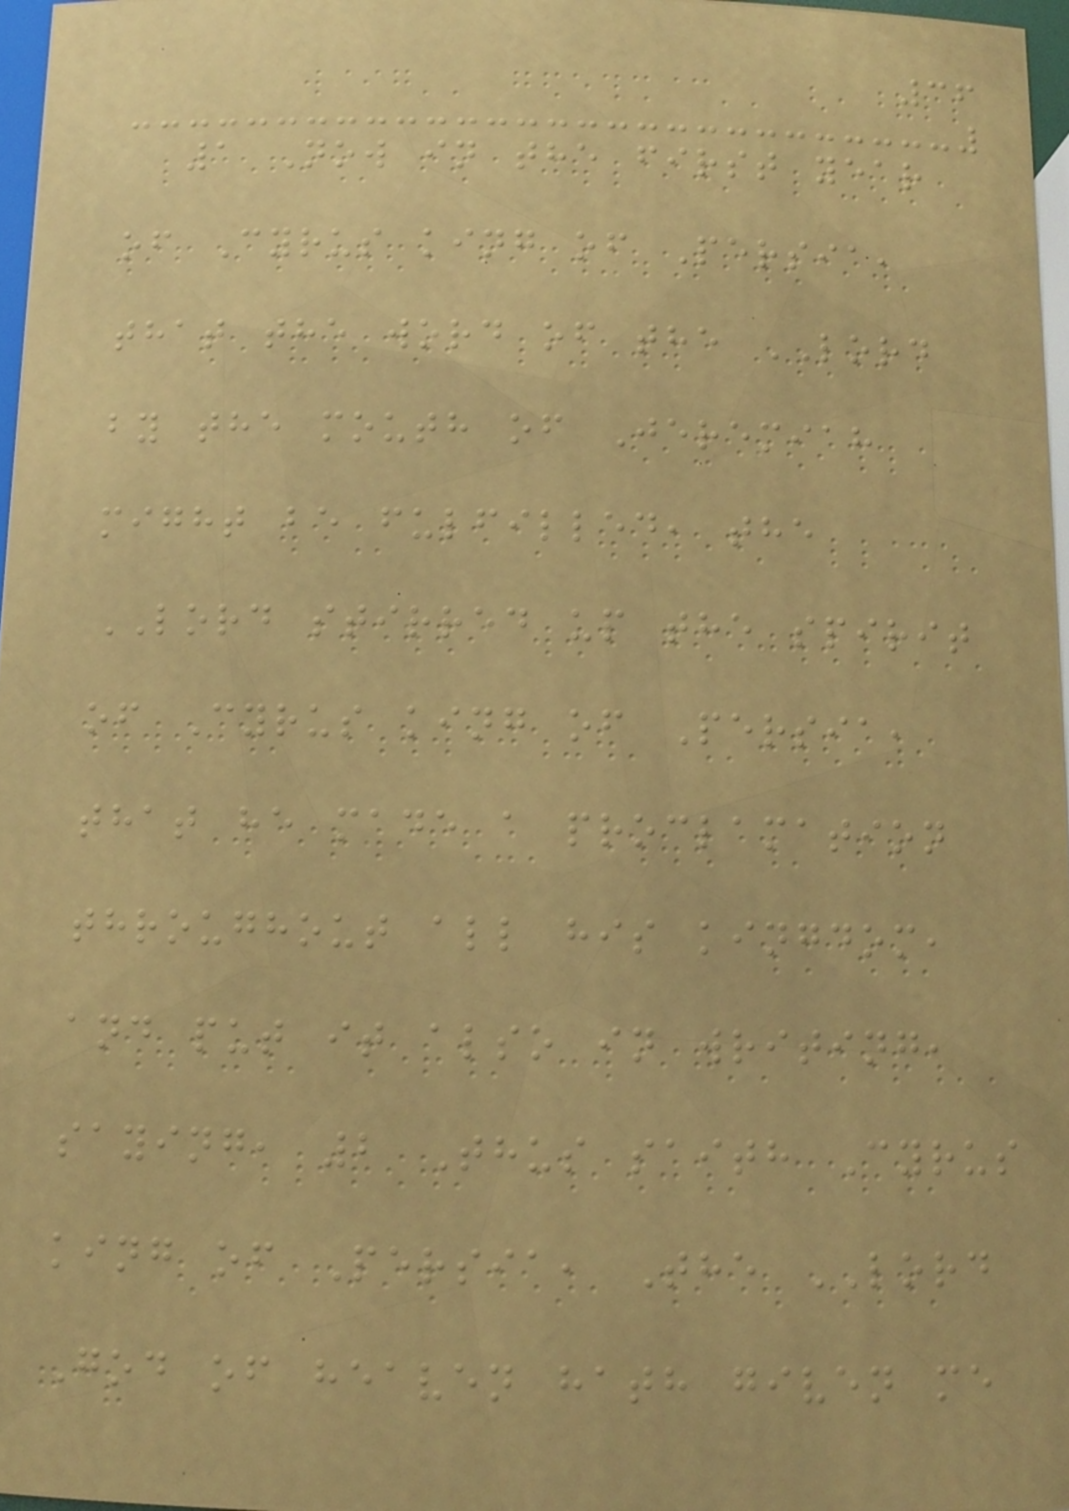36
1 Now in the first year
of Cyrus king of Persia,
that the word of the LORD
by the mouth of Jeremiah
might be fulfilled, the
LORD stirred up the spirit
of Cyrus king of Persia,
that he made a proclamation
throughout all his kingdom,
and put it also in writing,
saying, 2 Thus saith Cyrus
king of Persia, The LORD
God of heaven hath given me
